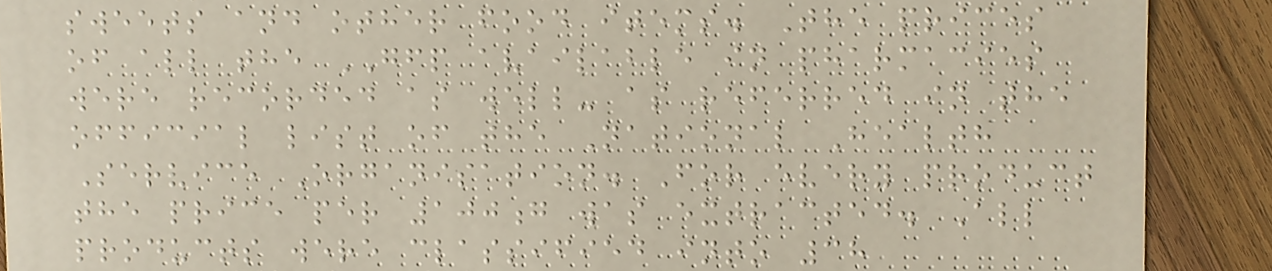sweets and other food items. The prices
of all the GFP available in pharmacies
were recorded as well- as referred in the
official list of the National Health
Service Organisation. For every product
the price per 100g was extracted. All
products were classified into 38
